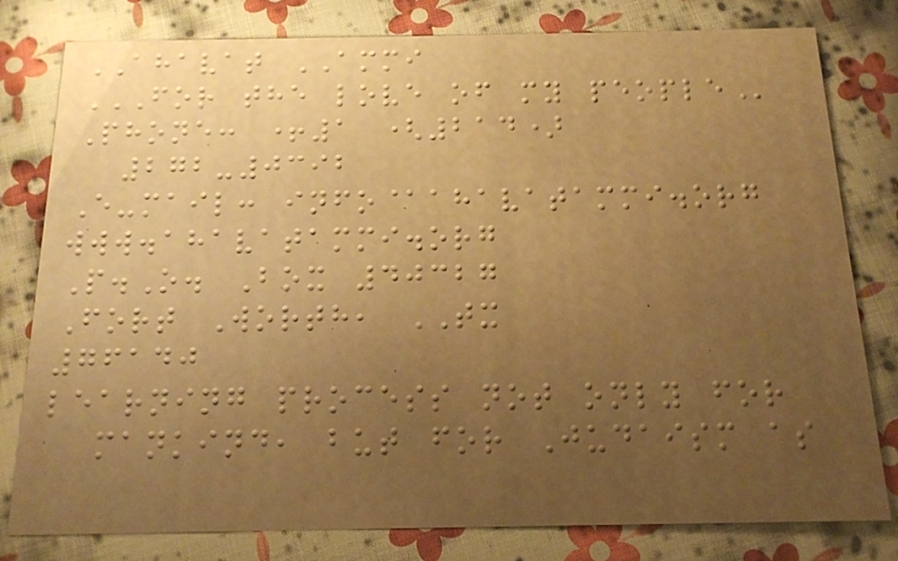AHAVAT AMMI
FOR THE LOVE OF MY PEOPLE
Phone: +1 (214)
272-0392
E-mail: info@ahavatammi.org
www.ahavatammi.org
P.O. Box 40327
Fort Worth, TX
76140
learning process not only for
mankind, but for Judaism as
